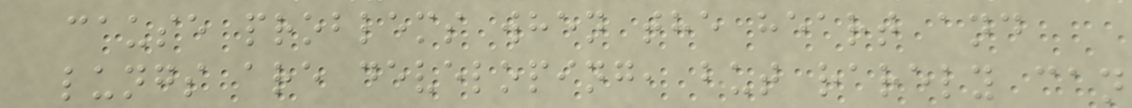cause problems when the heart and
lungs are developing, but rarely can
